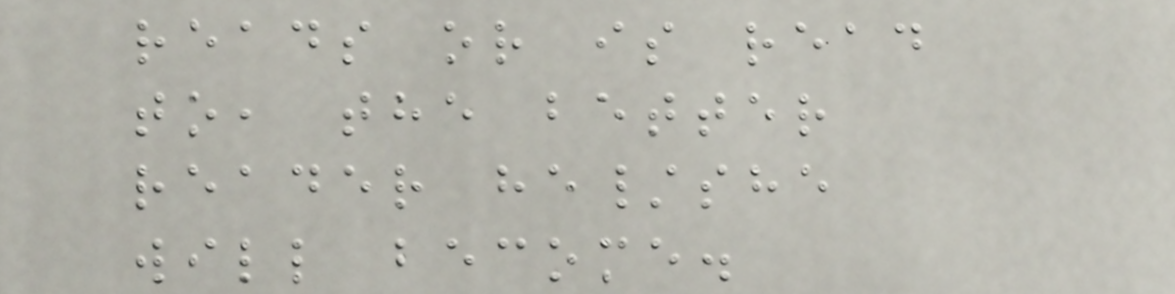reads or is read
to, the better
reader he/she
will become.
